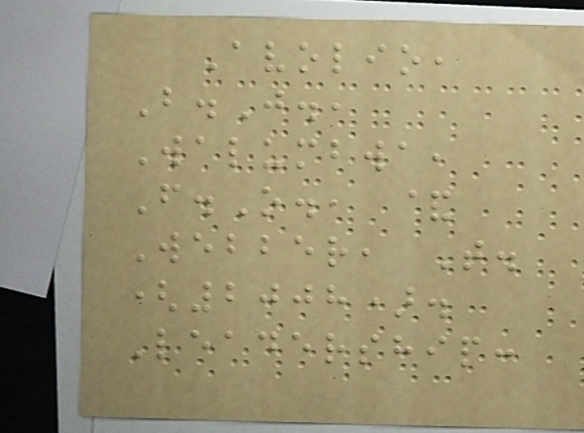Avolio,
B.J.,
Walumbwa,
F.O., &
Webber, T.
(2008).
Leadership:
